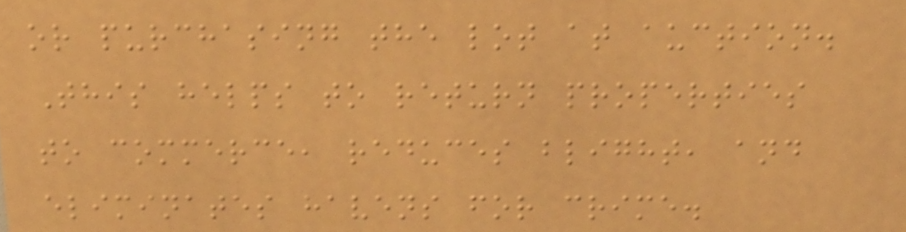or purchasing the lot at auction.
This helps to return properties
to commerce, reduces blight, and
eliminates havens for crime.
